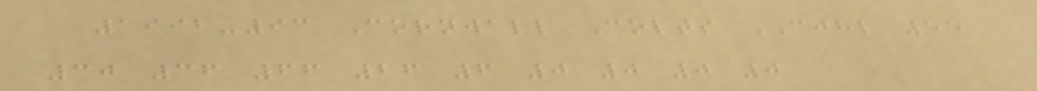1992-93 Cornwall Colts CJHL 55
30 36 66 26 6 0 0 0 0
